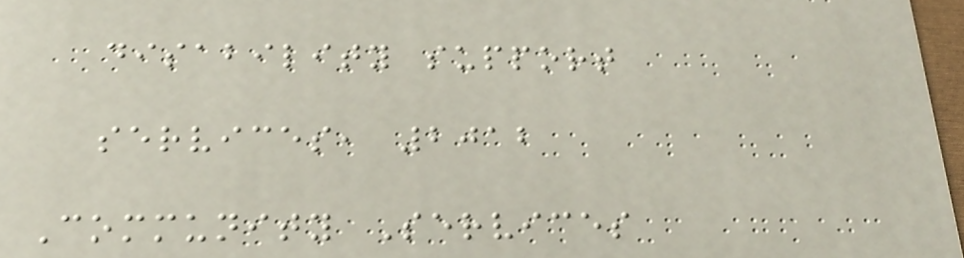disability support
services, 2012
Community Services
